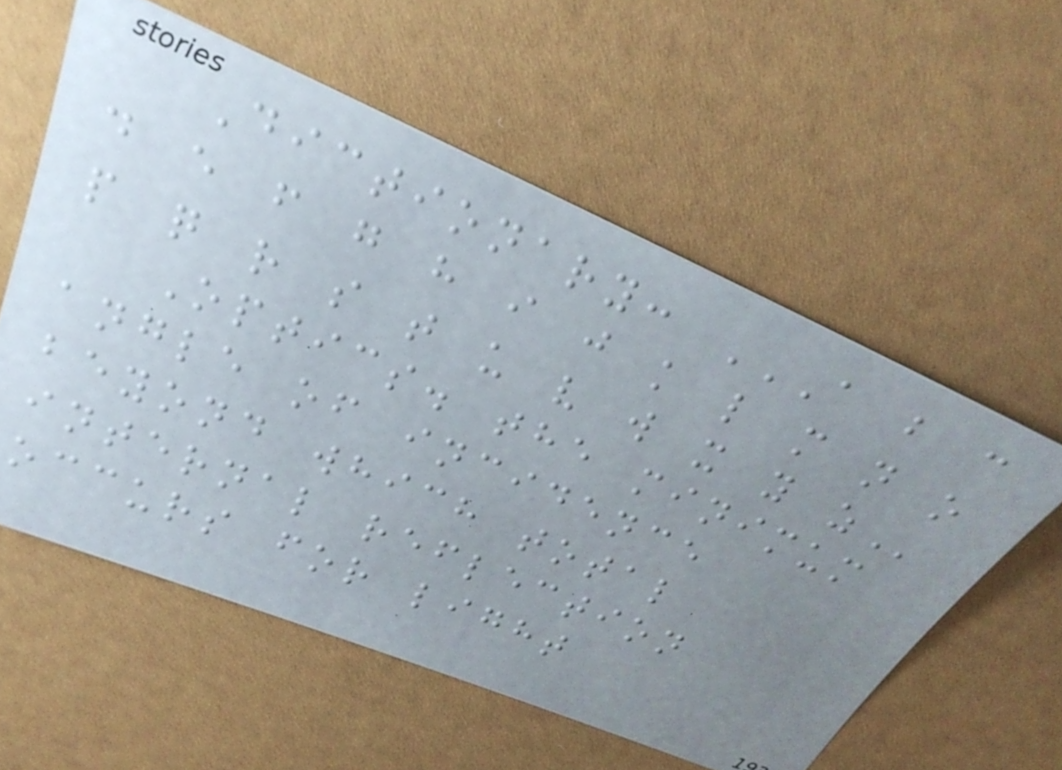Dictionary: A B C
D E F G H I J K L M N O
P Q R S T U V W X Y Z
Optics. the minimum
angle of incidence
beyond which total
internal reflection
occurs for light
